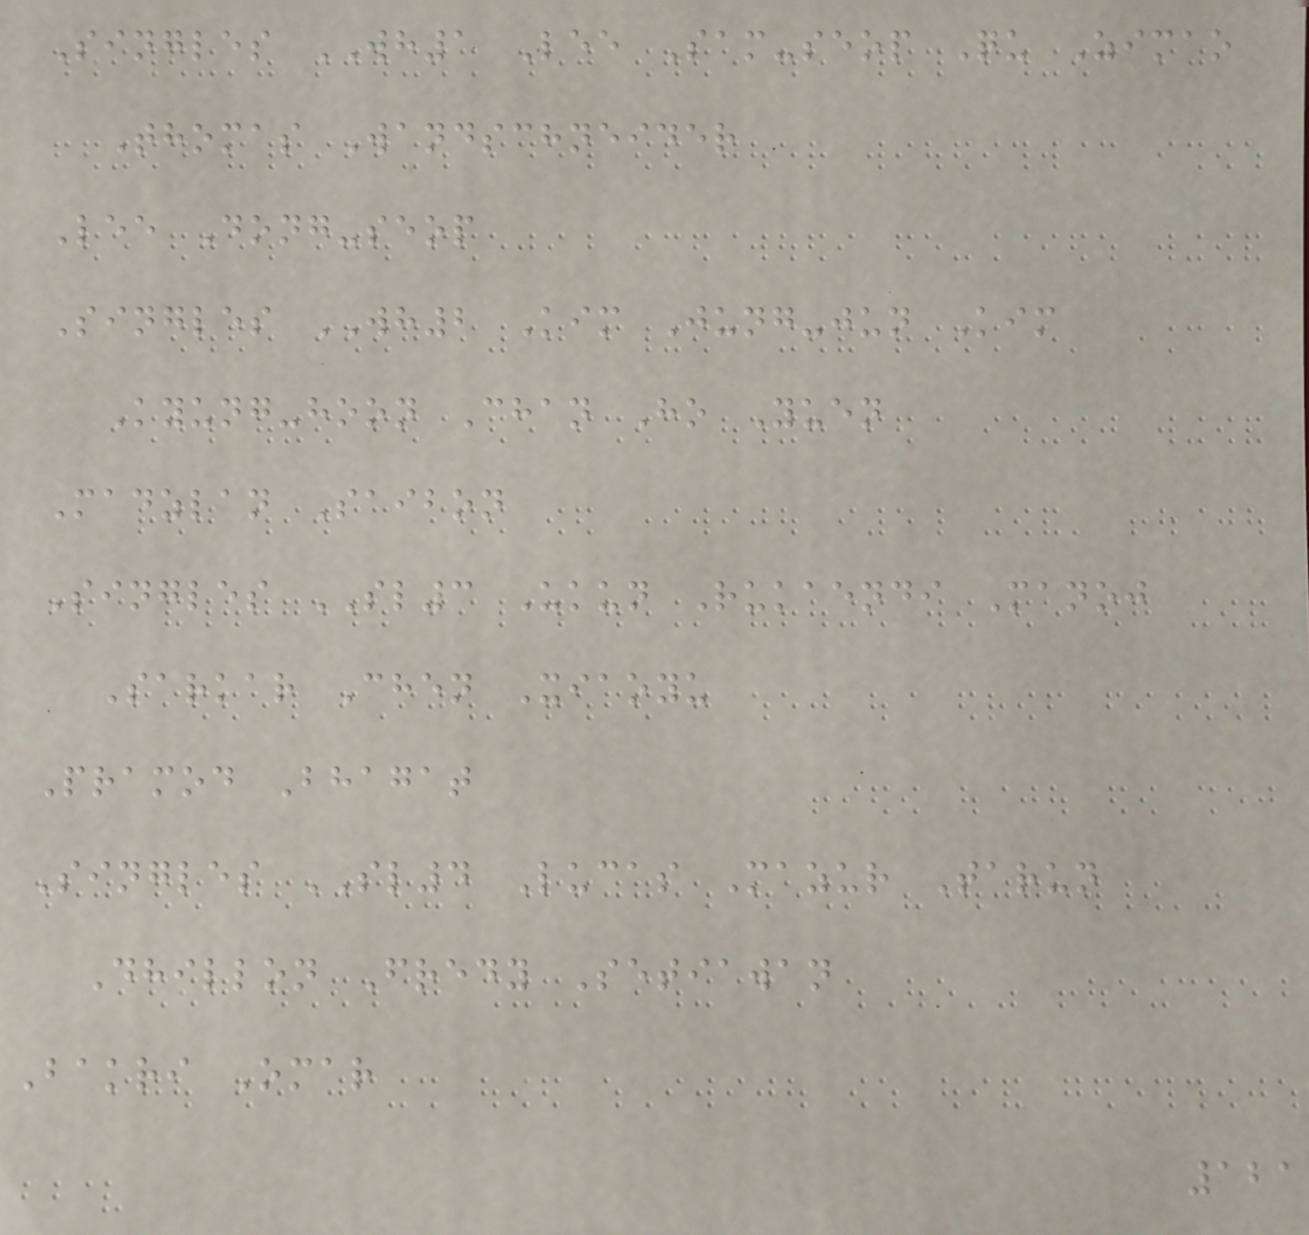Singles WH1 Lee Sam-seop Qu Zimao
Thomas Wandschneider
Lee Dong-seop
Singles WH2 Kim Jung-jun Kim
Kyung-hoon Chan Ho Yuen
Madzlan Saibon
Singles SL3 Ukun Rukaendi Manoj
Sarkar Chen Xiaoyu
Pramod Bhagat
Singles SL4 Lucas Mazur Tarun
Dhillon Fredy Setiawan
Bakri Omar
121
